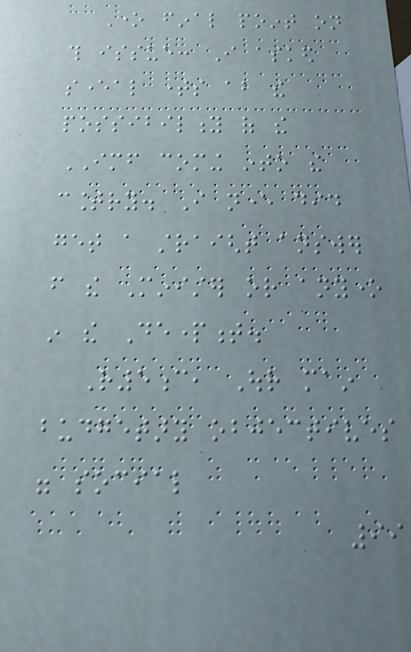One final point on
this issue: I asked
several times about the
possibility of the
IMF coming into the
country. I never did
get a straight answer
from the Minister or anyone
in the Department.
R5c, Our main
budgetary objectives
were social
99
